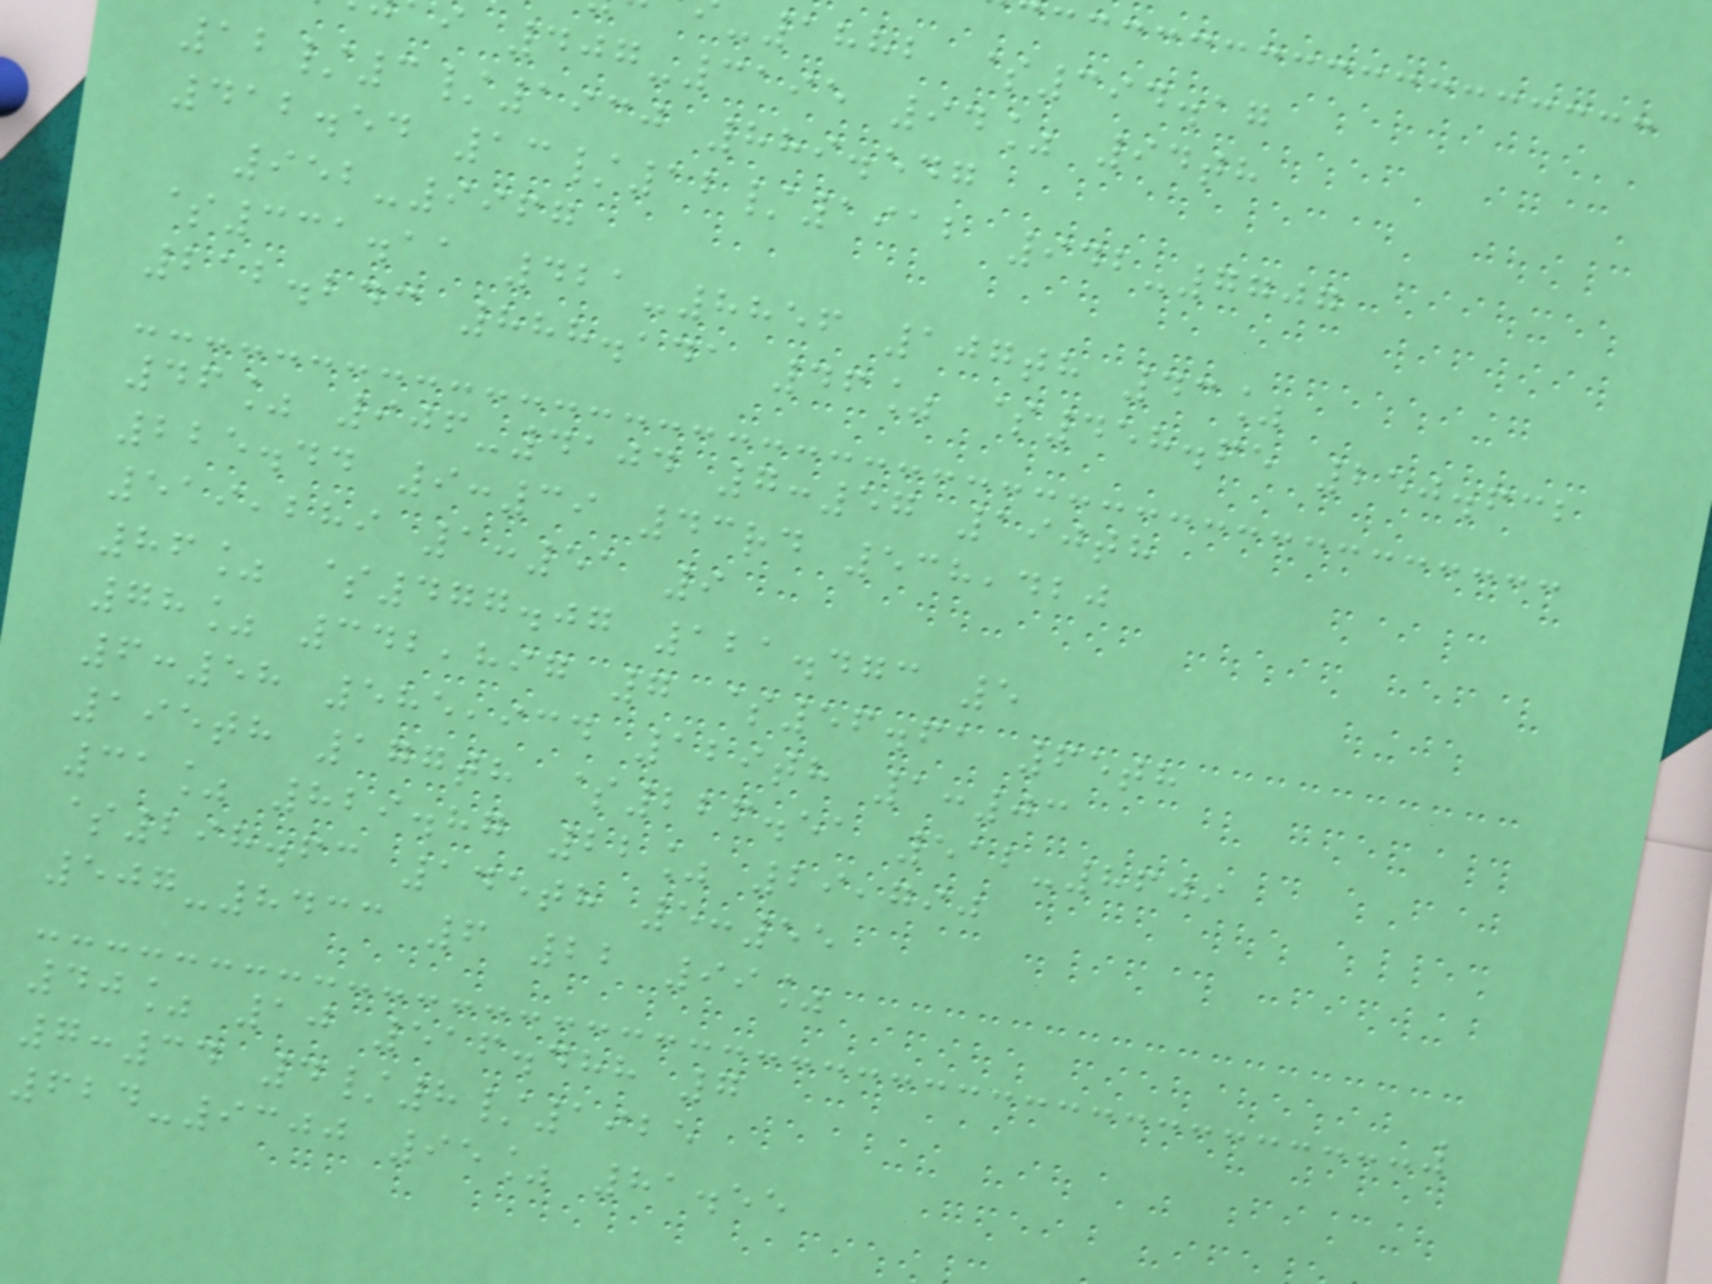-1882 $394.17
i 407-3195 94% 94th
12/3/1930 889.547
412.54 13/12/1912 942-7707
952-9967
$331.11 421-8856 107th 43%
212.243 888.141 46% $458.65 250.632
46% 906-4104 7:57 190th
225.44 9:39 43rd 538,420
519,289 1:51 9
86% $477.07 121.473 5
78% 342,897 7 $56.61 65th
6:58 585,934 129th 1:03
195th 177th $226.51 512-8609
31% 829.87 22% 29,790
$298.63 145th 5:55
507-8433 6 22 99%
40% 10 516.488 7
7:34 4/8/1925
624-9300 95% 81.55
